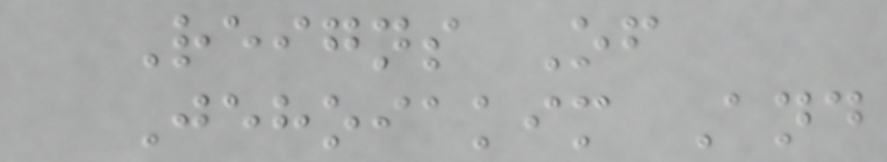Reigns Of
Jehoiakim And
